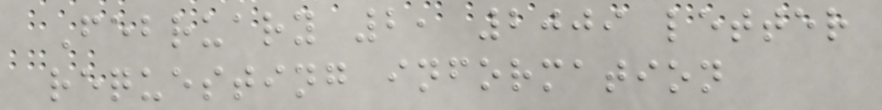February 2, 2009 letter
requesting information
